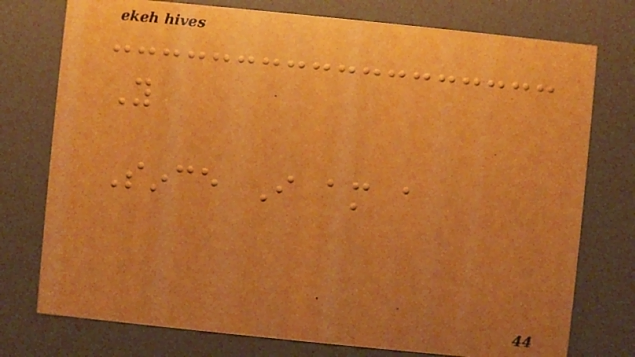You
Since I am a
